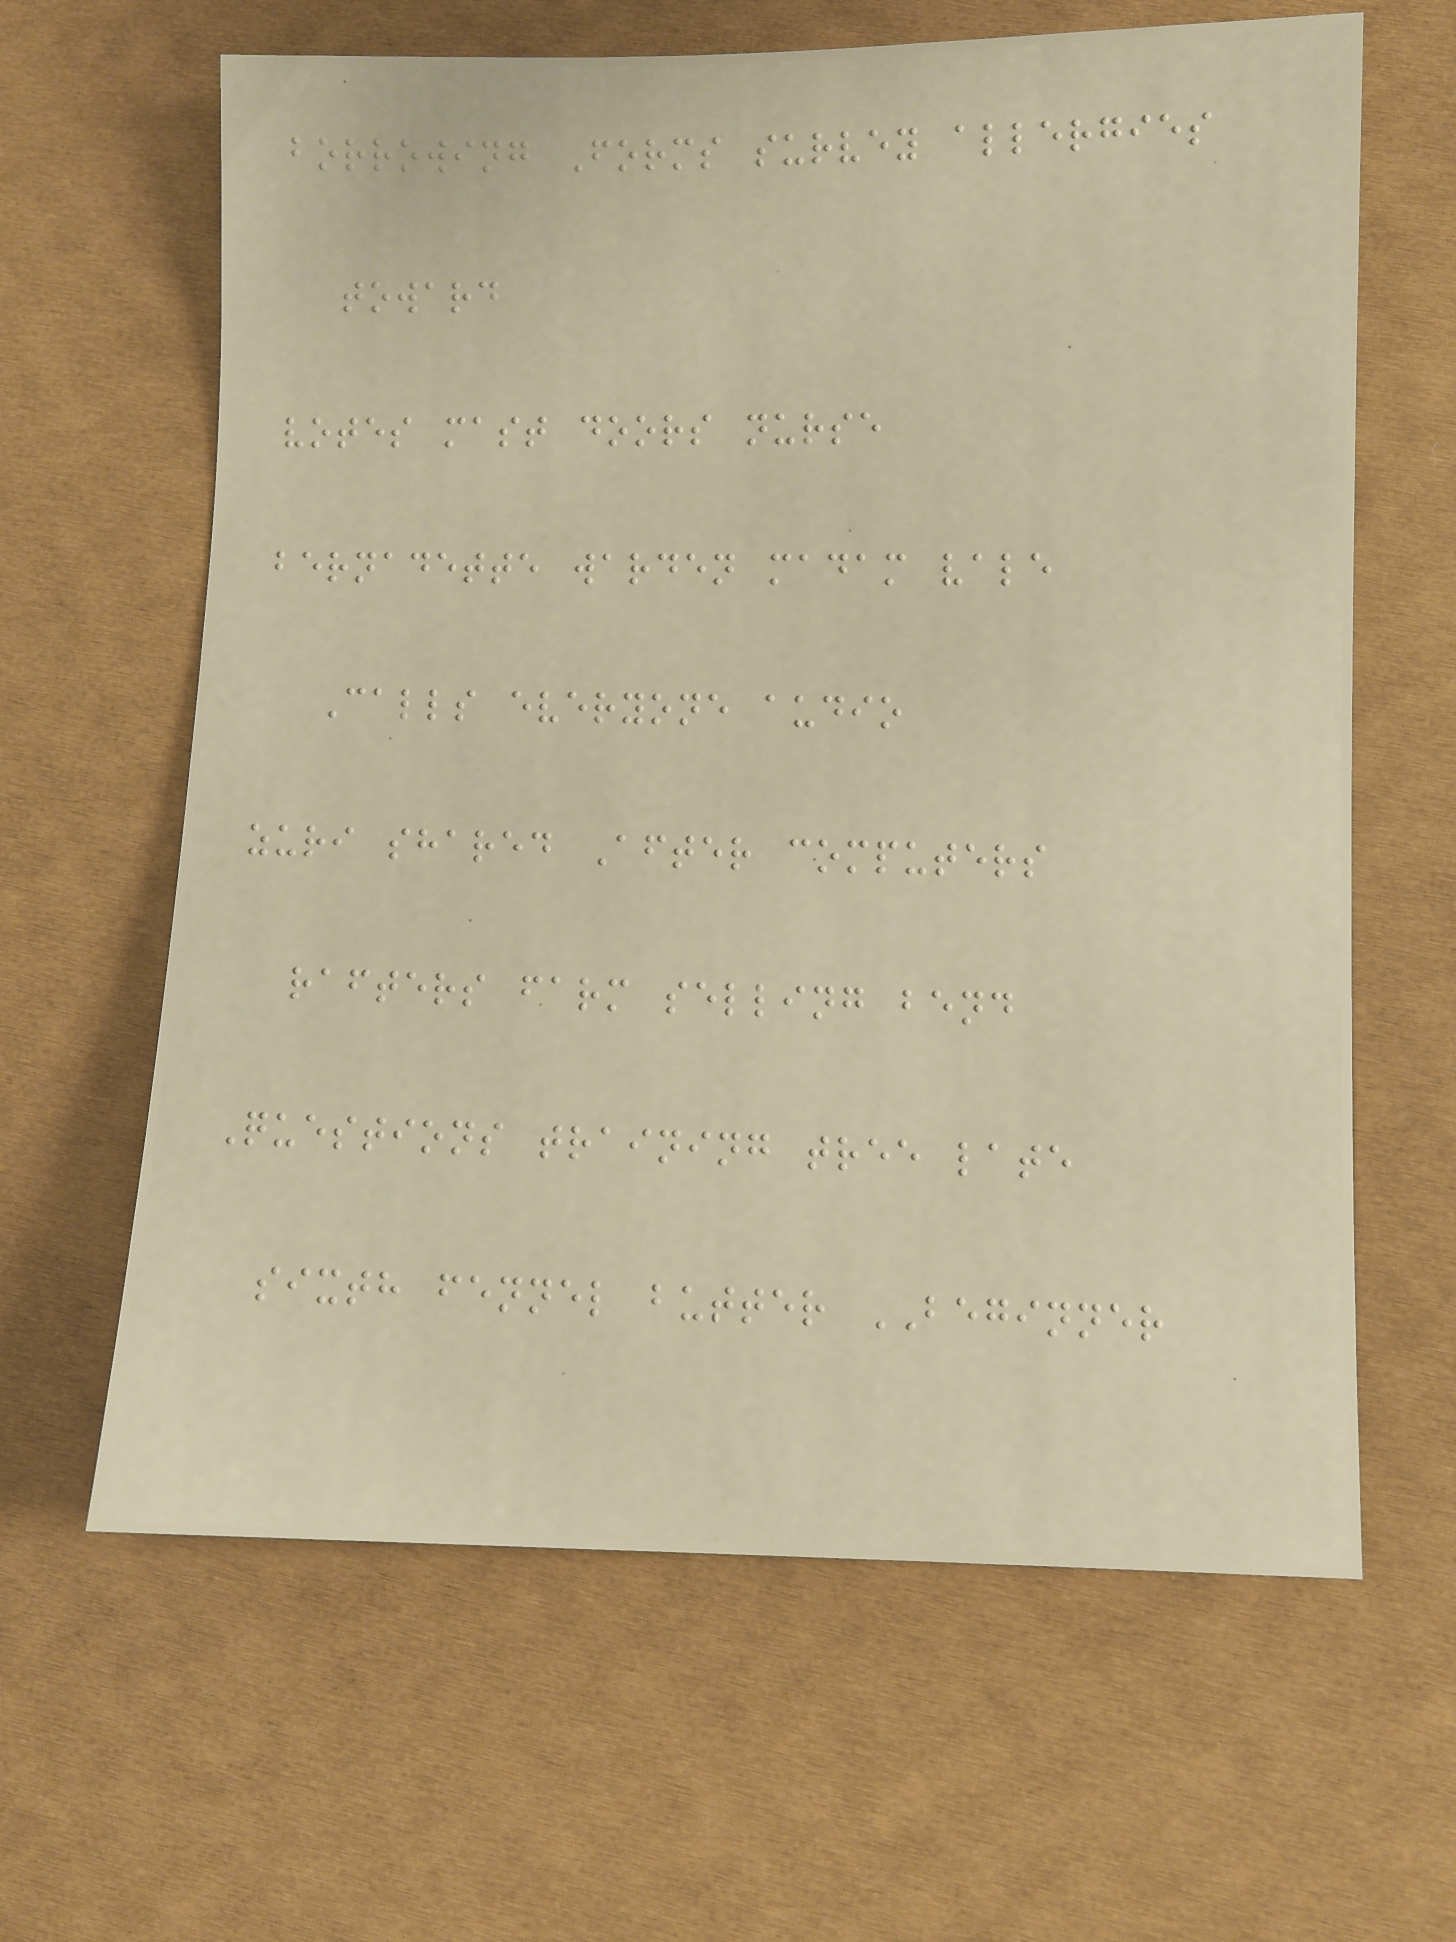borrowing Forms survey allergies
toward
votes mast doors nurse
bernadette warden madam vale
Calls everyone audio
zuri shared After computers
rafters farm selling bend
Questions training tree late
sixth fennel butter BEGINNER
